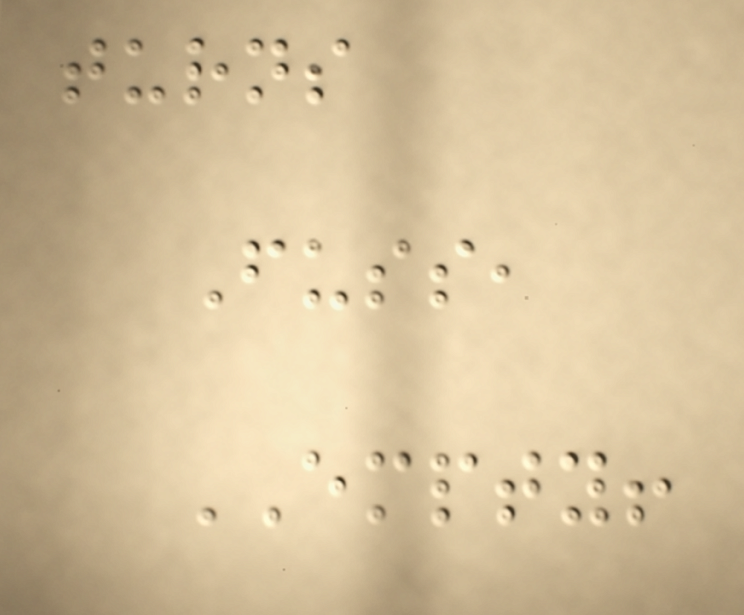turns
Fuss,
EMPTY!
